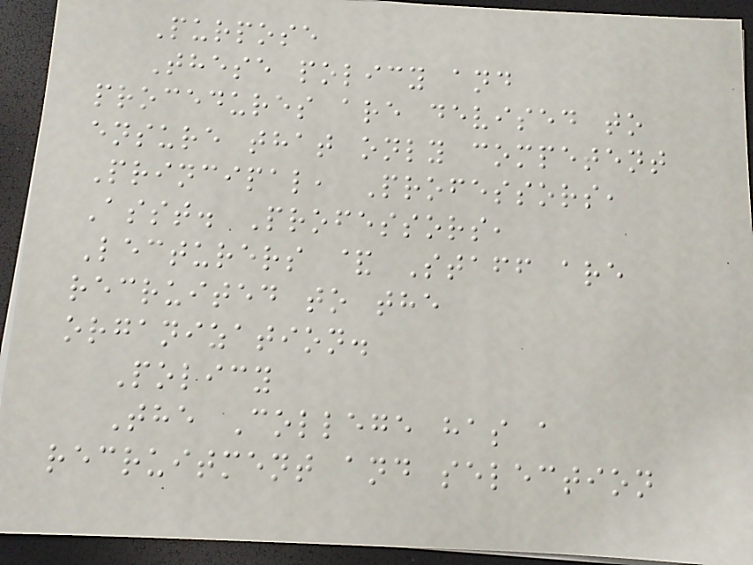Purpose
These policy and
procedures are devised to
ensure that only competent
Principal, Professors,
Asst. Professors,
Lecturers & Staff are
recruited to the
organization.
Policy
The College has a
recruitment and selection
